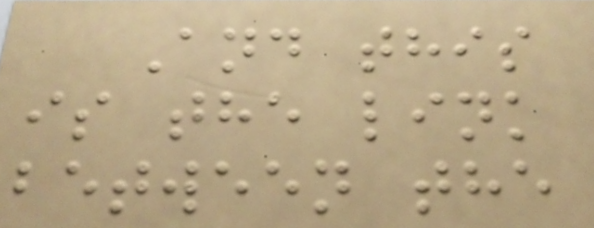And this
is the link
between the
